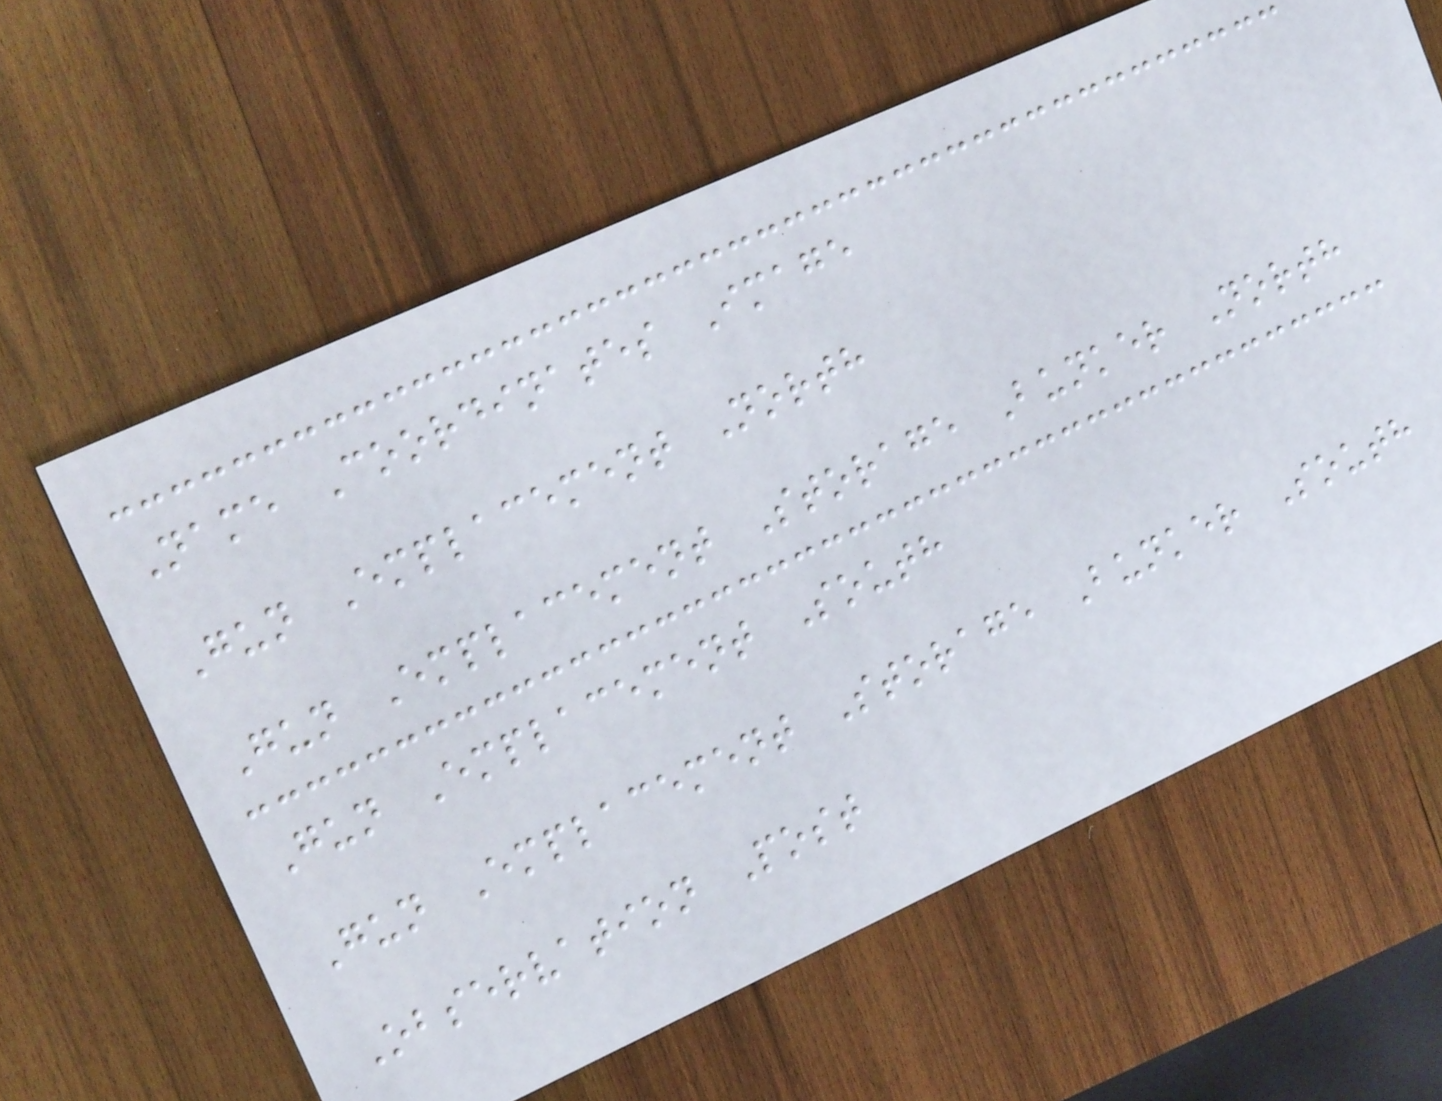Name Coordinates Image
Gun Emplacement North
Gun Emplacement Storage Bunker North
Gun Emplacement South
Gun Emplacement Storage Bunker South
Observation Post
